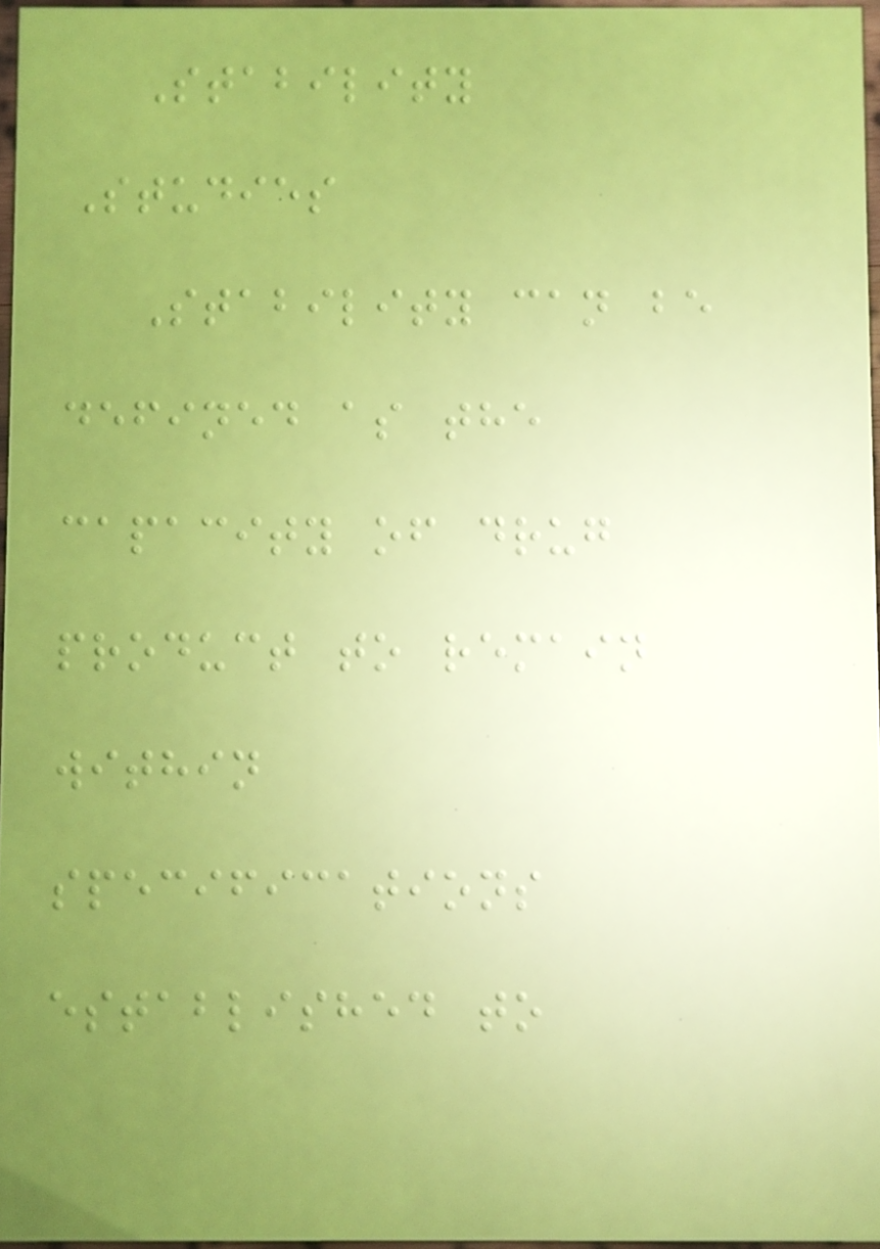Stability
Studies
Stability can be
defined as the
capacity of drug
product to remain
within
specifications
established to
